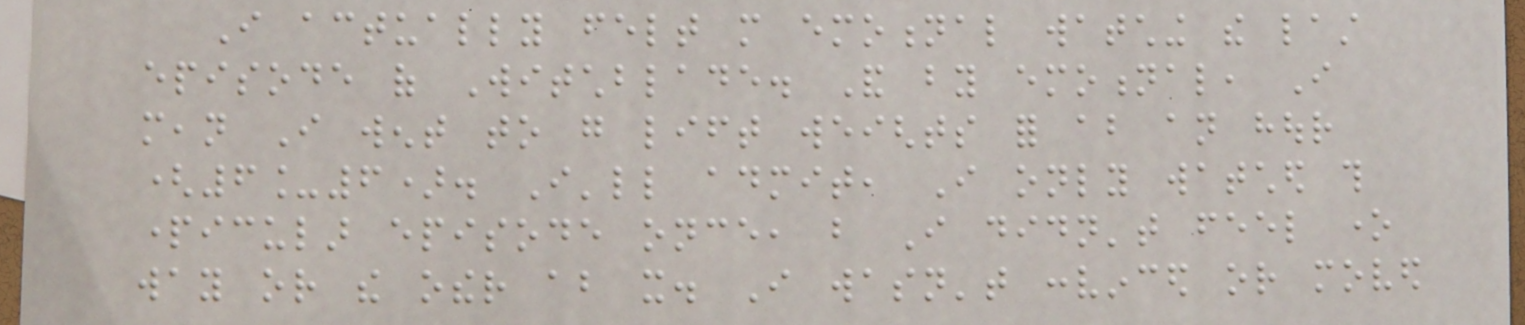I actually felt more emotional watching the last
episode of Witchblade. And by emotional, I
mean I went to go lift weights for about an hour
(6_6). I'll admit, I only watched this
particular episode once, but I didn't feel one
way or the other about it. I wasn't convinced or moved
